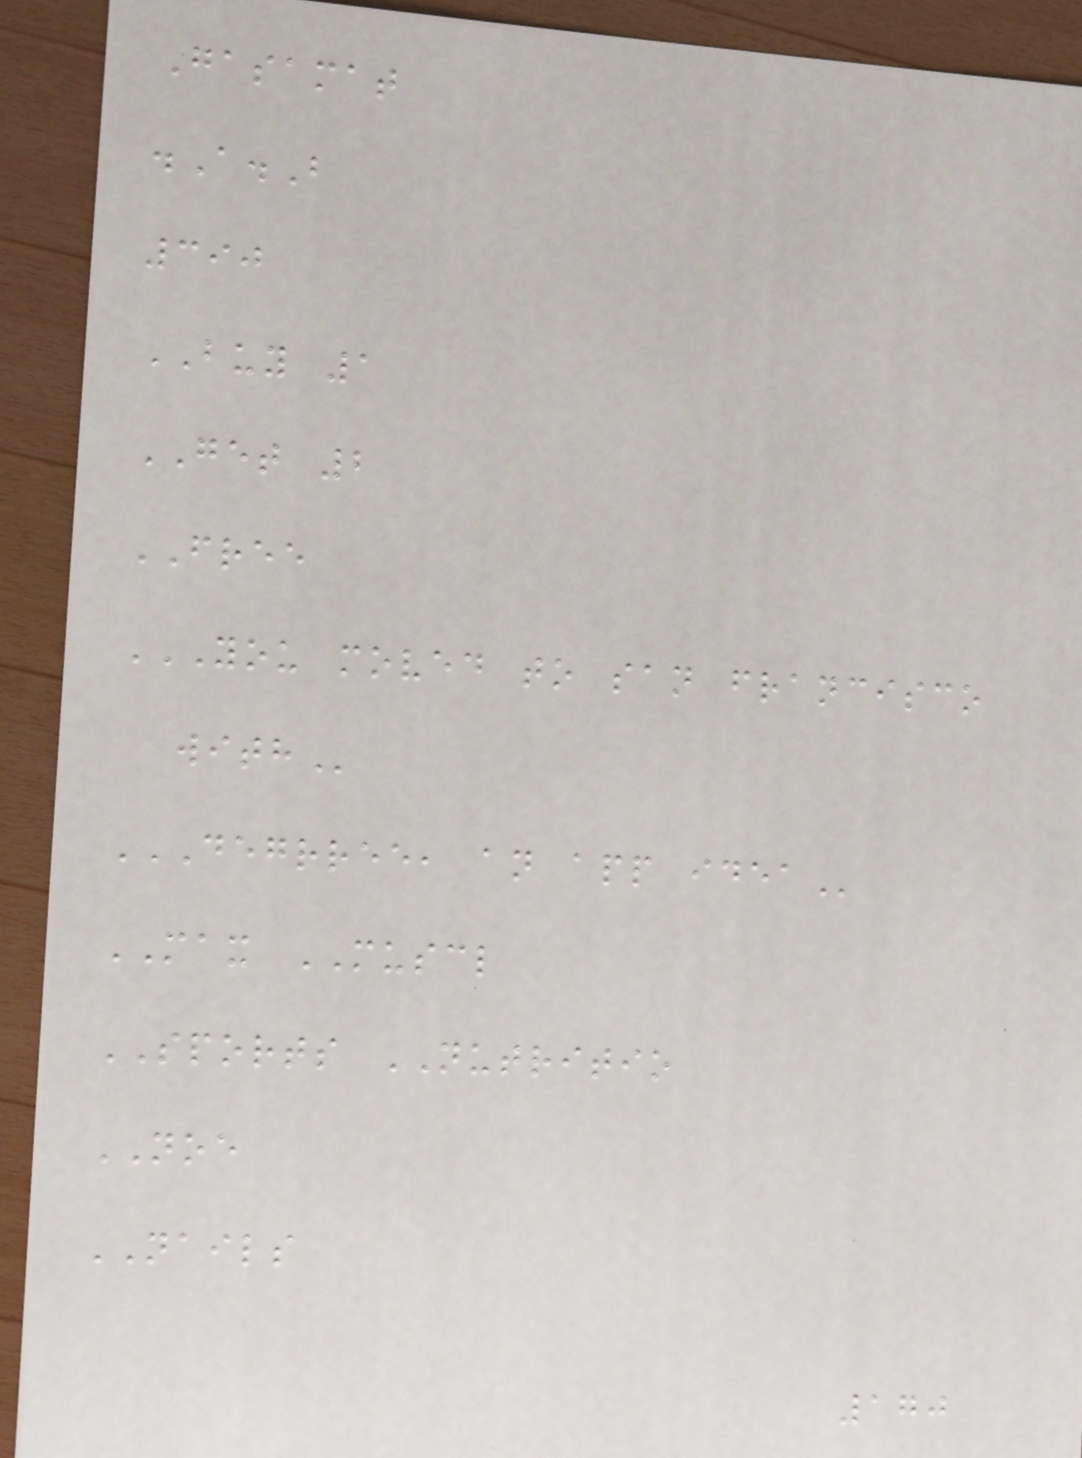Gasamat
.A.B
390
BUY 1
GET 2
FREE
YOU MOVED TO SAN FRANCISCO
WITH
DEGRREE, AN APP IDEA
MAX MUSCL
SPORTS NUTRITIO
NOE
NAILS
170
